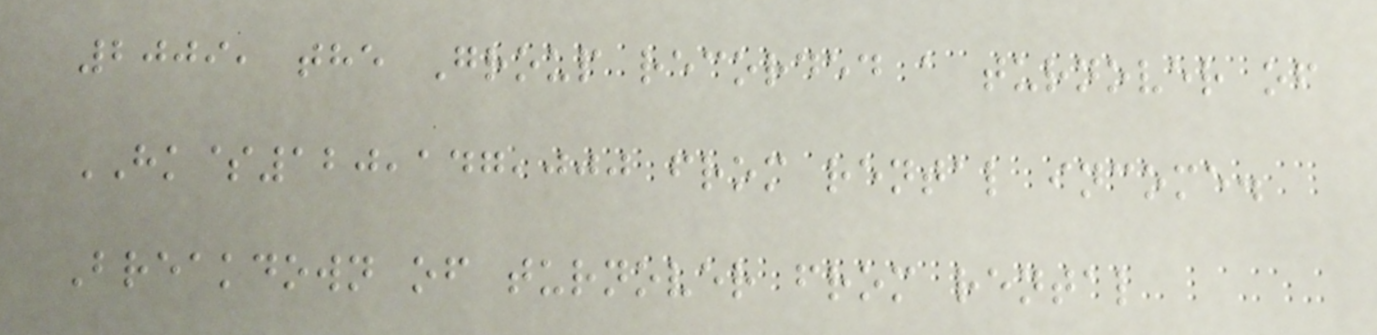2009, the Group recorded a turnover of
HK$120,147,000 from rental income.
Breakdown of turnover from rental
